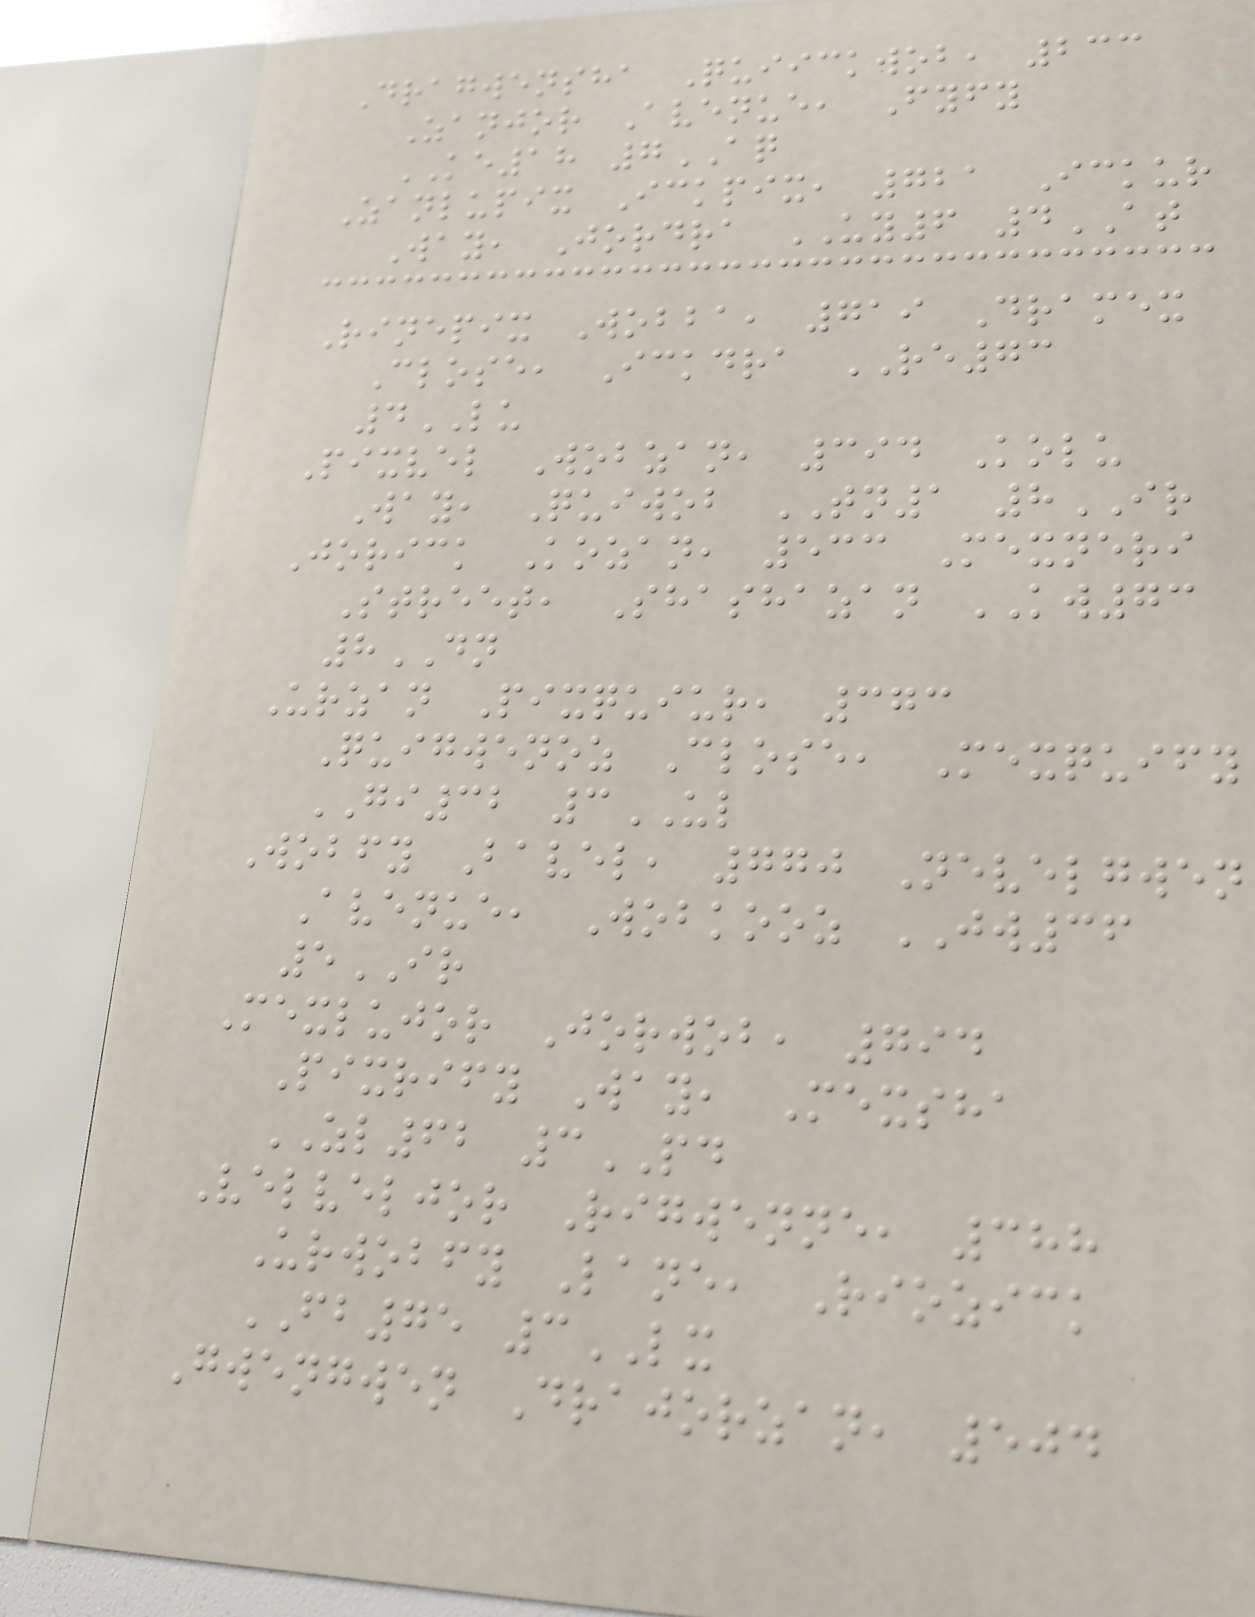Dragwensha Quiickwob, 233
Zanjor Avenue, Fyfy
KE18 7AQ
Zanlupix Ickpix, 721 Ickur
Way, Jordra UY6 4AT
Rinepix Wobba, 719 Dramex
Close, Ickdra RE73
4LU
Pixvel Wobzan, 394 Kolu
Way, Quiwob TN1 8IR
Jorick Kozan, 533 Mexneri
Street, Shashazan KW73
8DN
Urzan Pixquiur, 373
Quigwenoz Close, Mexquify
GI32 3UL
Wobfy Bavel, 770 Nevelgwen
Avenue, Wobkooz JW36
5IR
Mexlujor Jorwob, 794
Pixrify Way, Mexsha
ZL62 3PD
Velveljor Rigwenne, 388
Urwobfy Lane, Riozick
FB75 3LX
Gwengwen Drajorzan, 504
